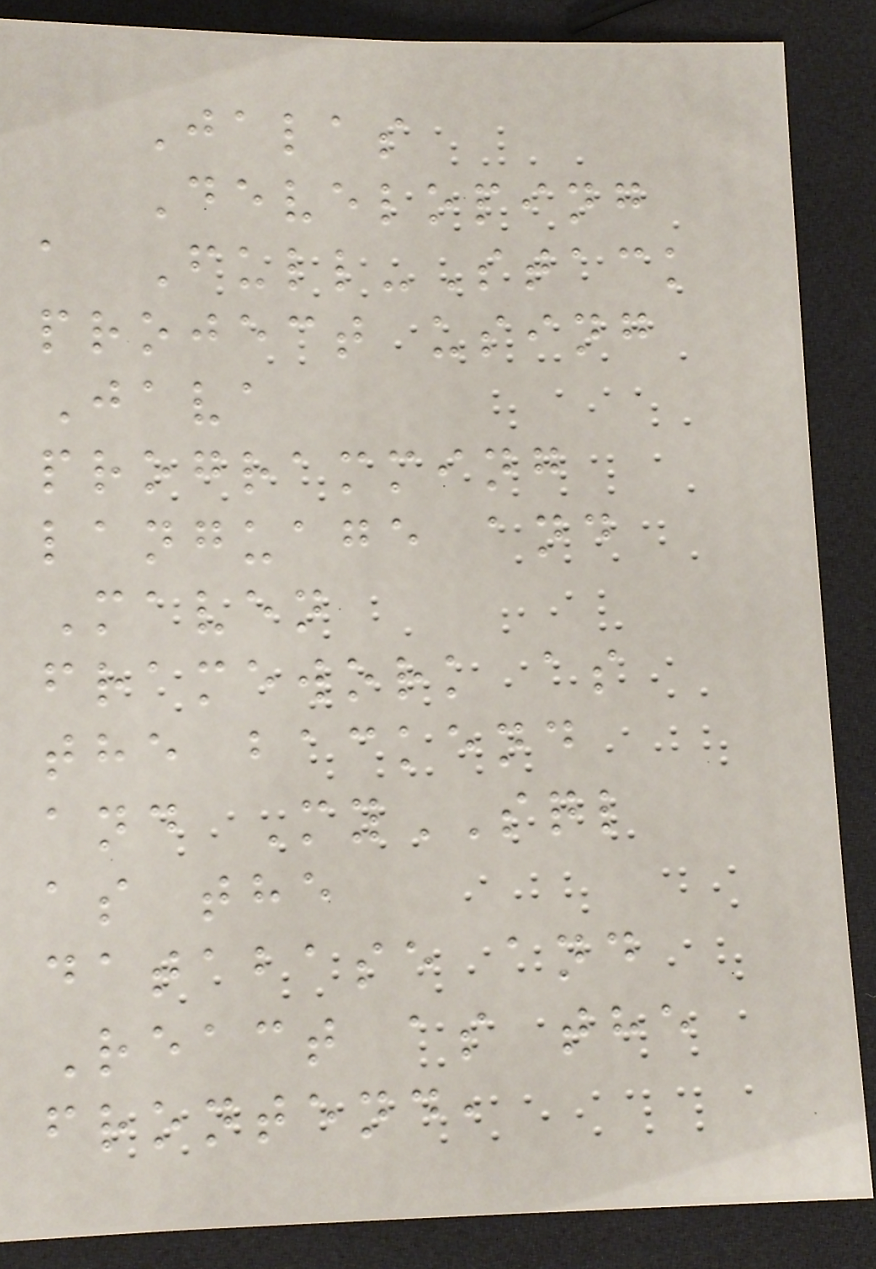Jalas
Developing
a Full-Stack
project using
Java
programming
language and
Maven
framework as
the backend
and MySQL
as the
database and
React as the
frontend,
